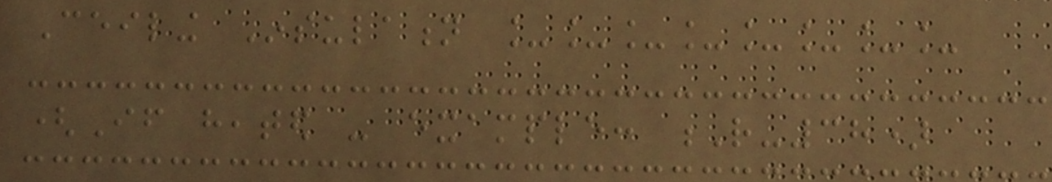Ceiling Insulation ________
(If heated - example: R-38)
